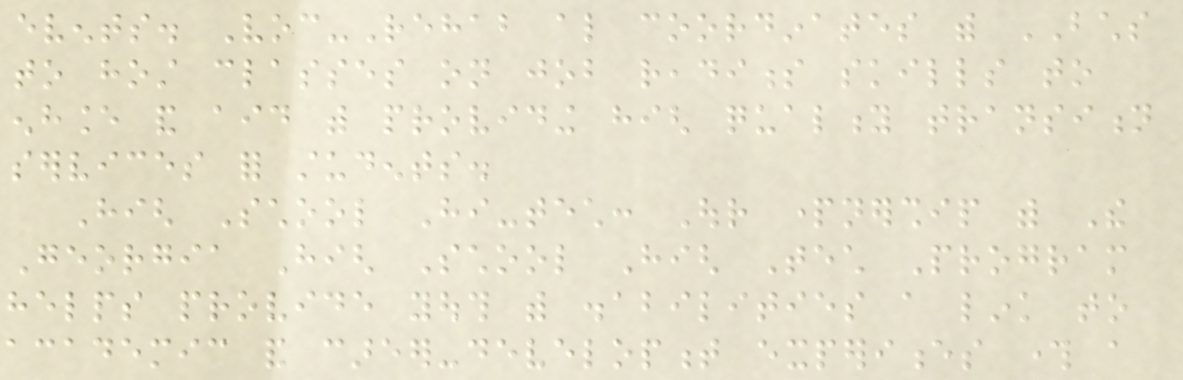events. Voc-Rehab also coordinates with BCHS
to host classes on job readiness skills to
enhance and aid with providing high quality transition
services for students.
High School Hi-tech: Our partnership with The
Georgia High School High Tech Program
helps provide youth with disabilities a link to
academic and career-development experiences through a
